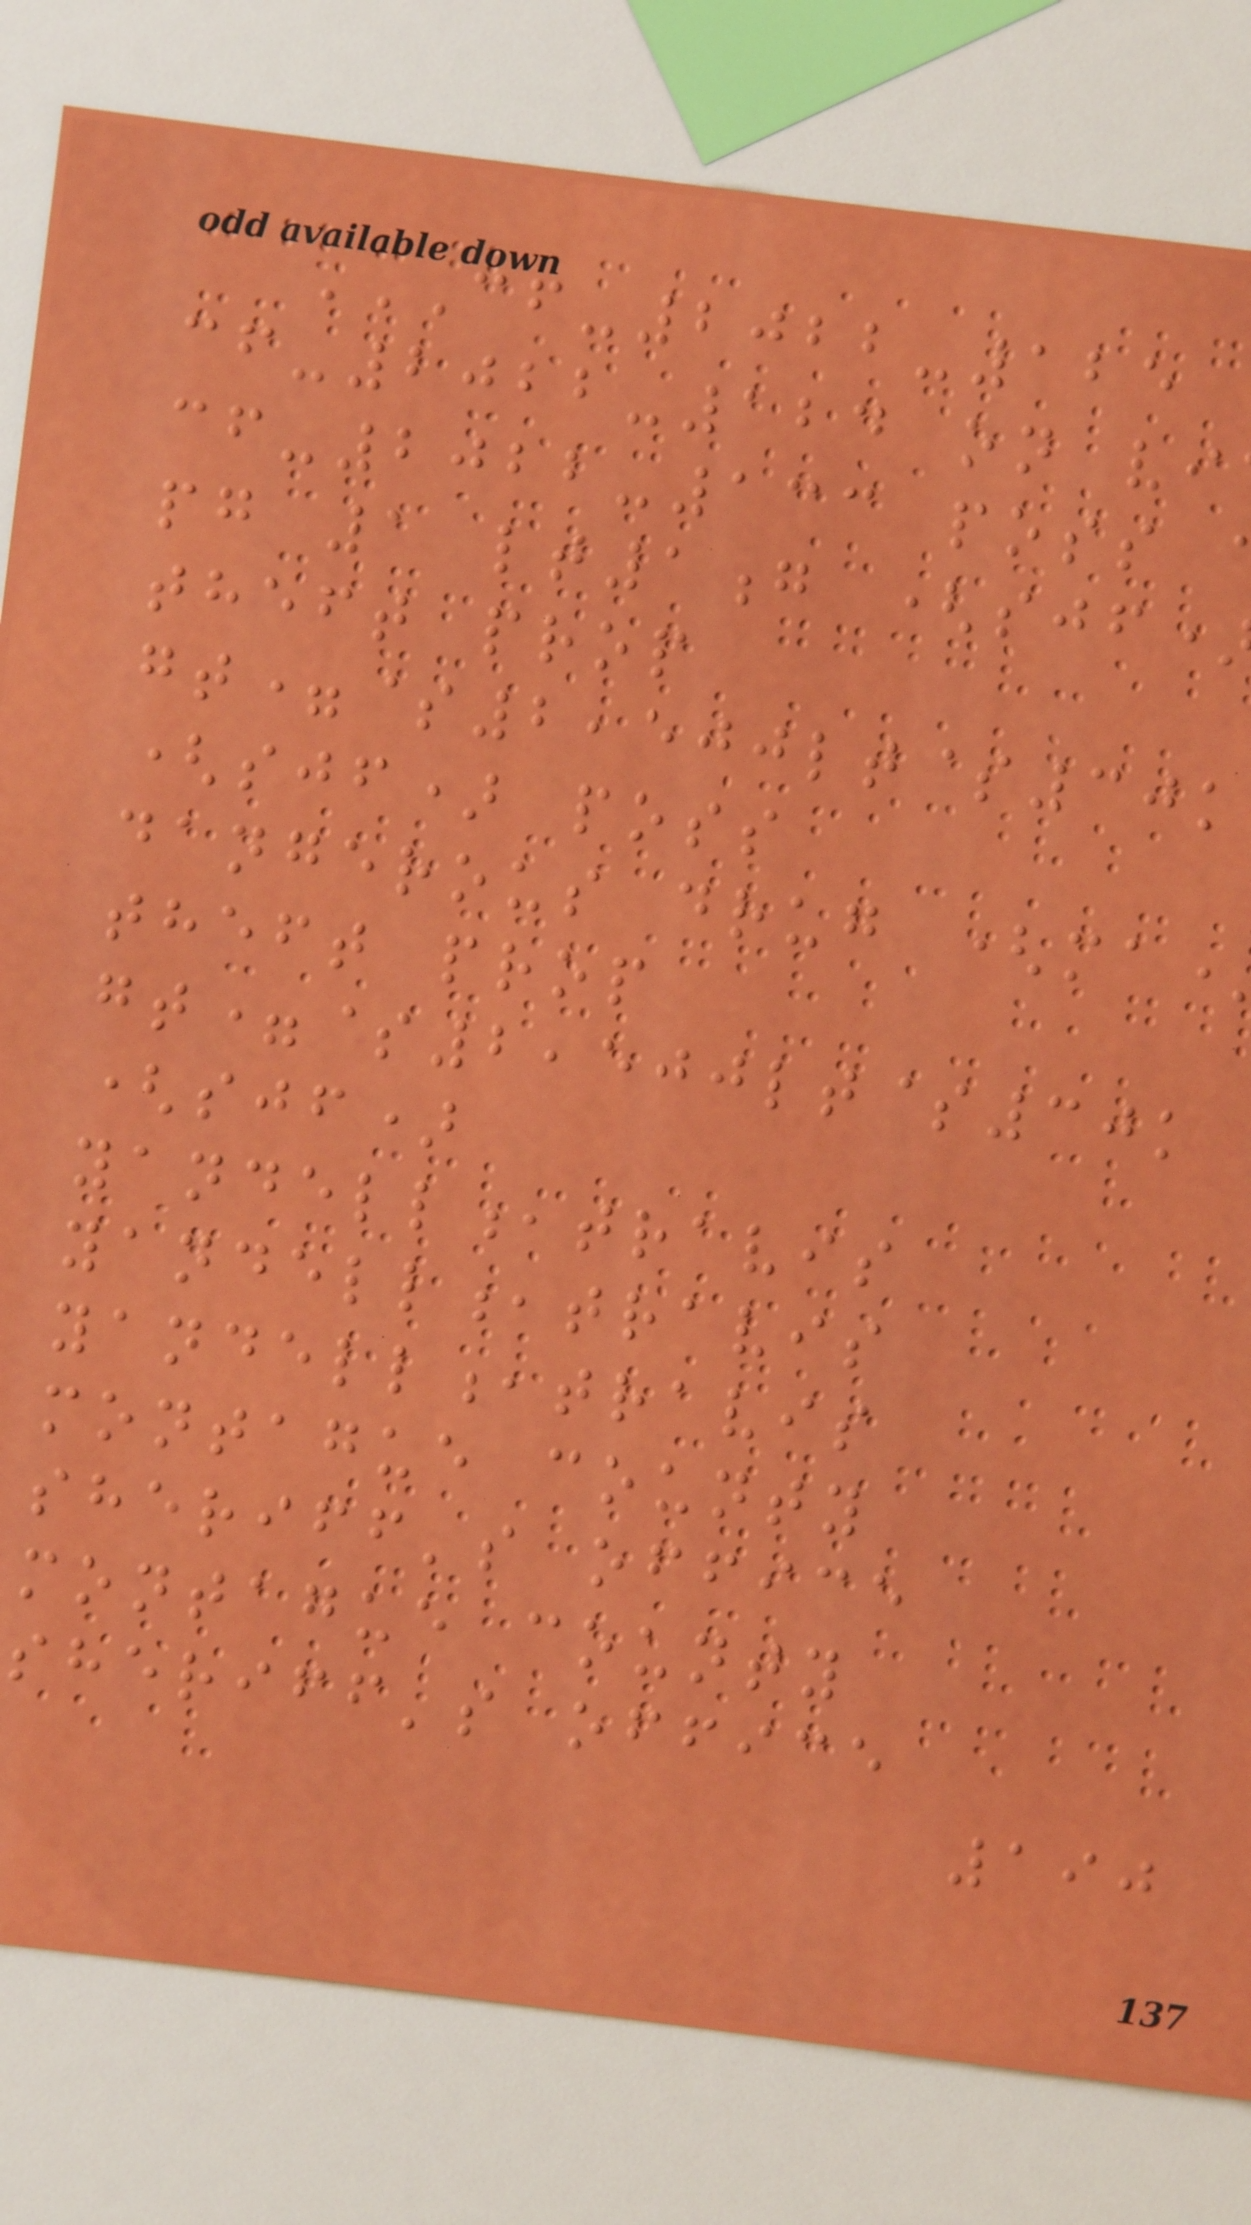CF-2022-125
cf-2022-124 on
cf-2022-133 poss
pg 1 lt1g (
theft prop
gt=$2,500lt$30k
(sjf) poss
dangerous drug (
theft prop
gt=$2,500lt$30k
(sjf)
yandell,travis
yandell,travis
yandell,travis
montague county
sheriff's office
montague county
sheriff's office
190
